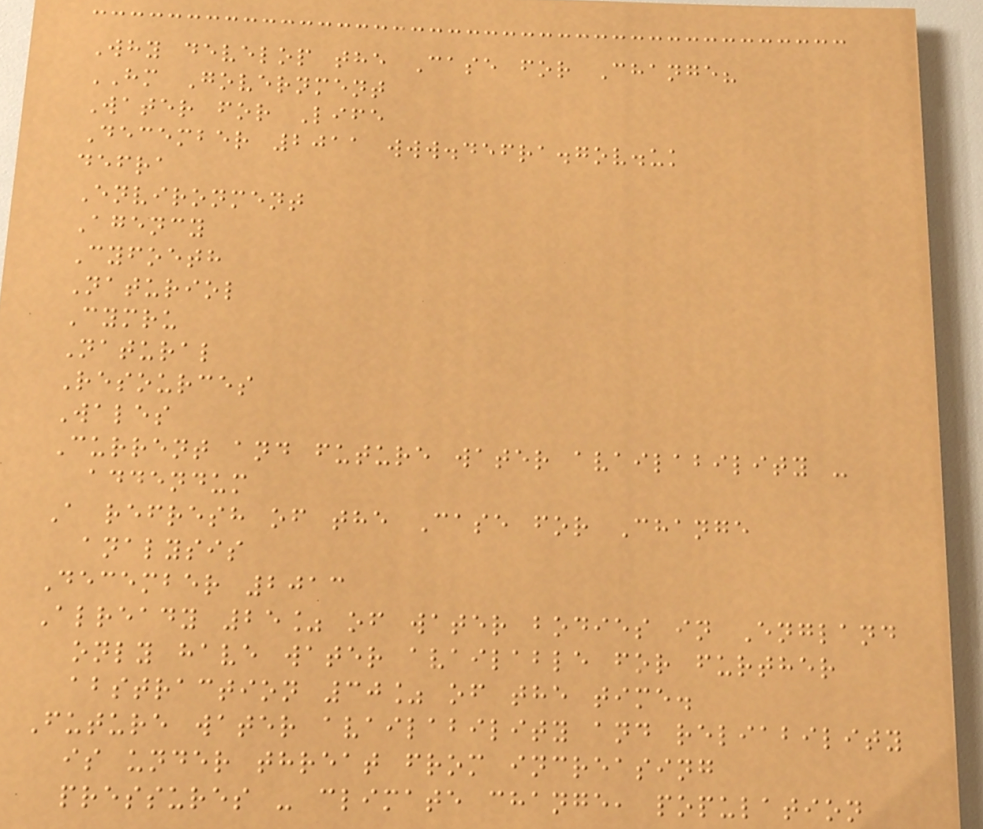Why develop the Case for Change?
HM Government
Water for Life
December 2011 www.defra.gov.uk
defra
Environment
Agency
Cyfoeth
Naturiol
Cymru
Natural
Resources
Wales
Current and future water availability -
addendum
A refresh of the Case for Change
analysis
December 2013
Already 25% of water bodies in England
only have water available for further
abstraction 30% of the time.
Future water availability and reliability
is under threat from increasing
pressures - climate change, population
